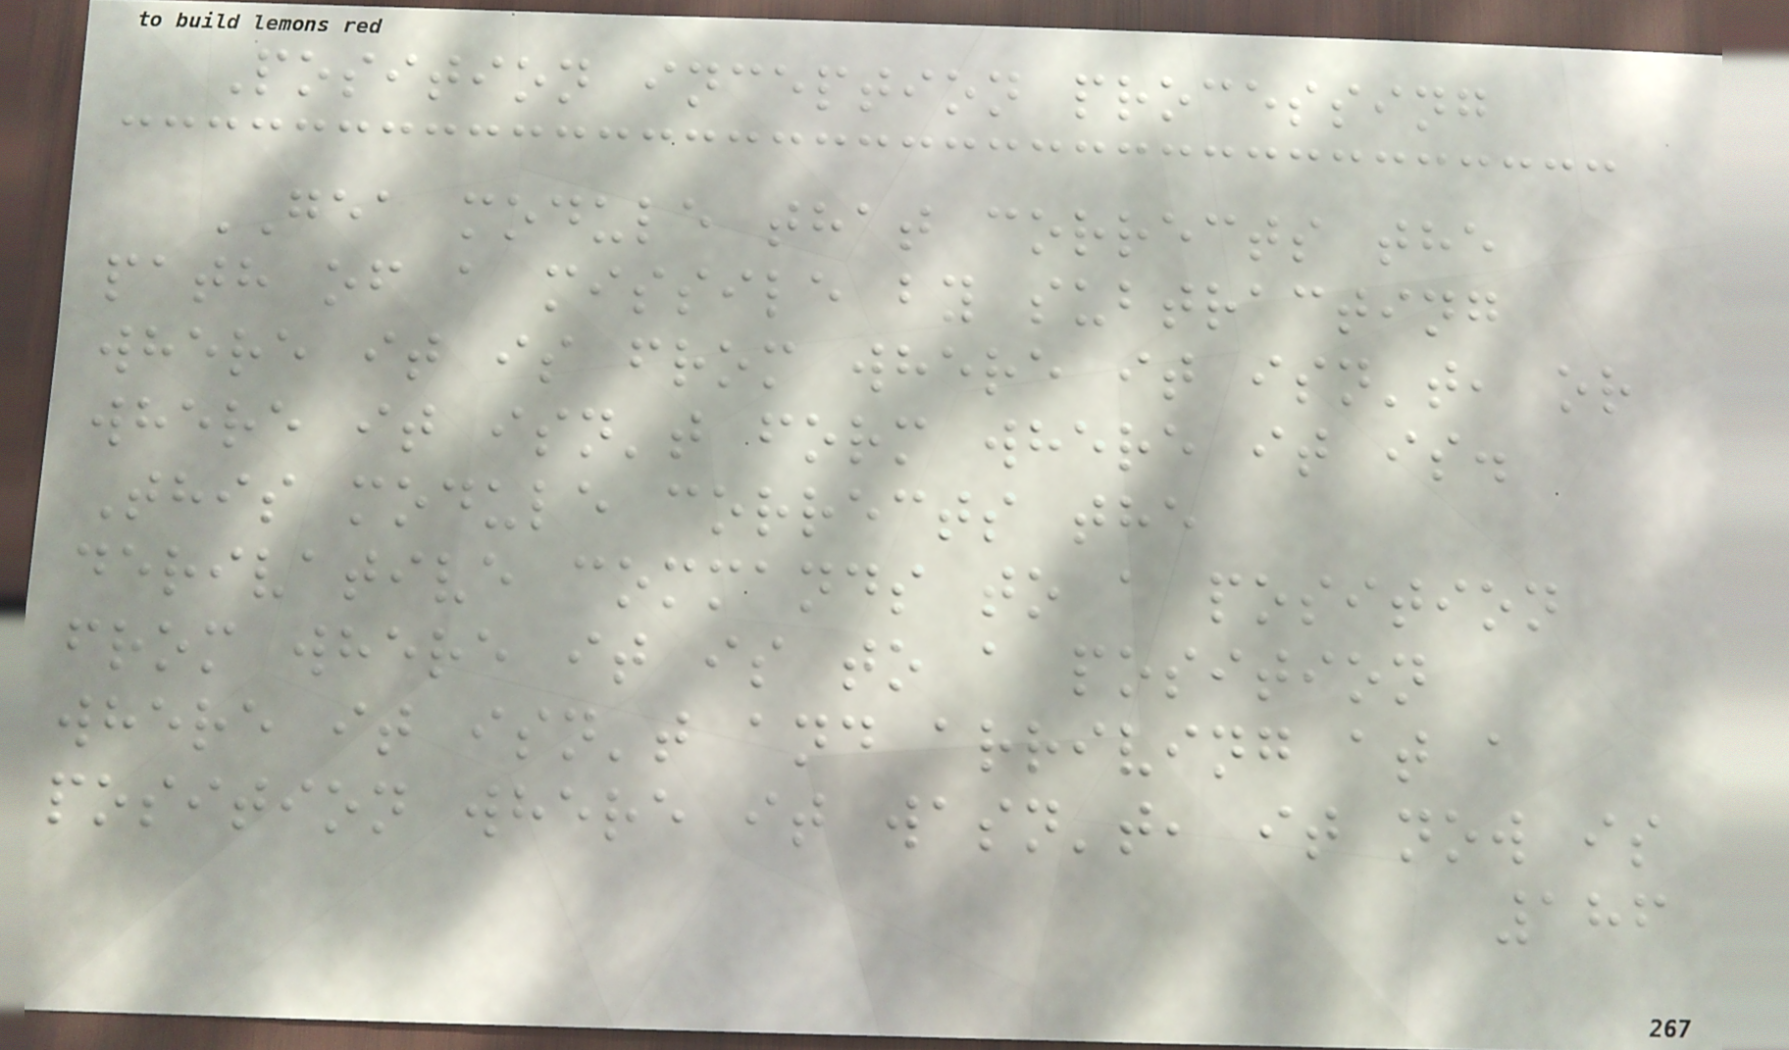Position inception processing
GEA module that corrects the
path of a missile by subtracting
where it is from where it isn't, or
where it isn't form where it is.
This module corrects the
derivative commands to a position
from where it is to a position
where it isn't and arriving at a
position where it wasn't, it now is
186
